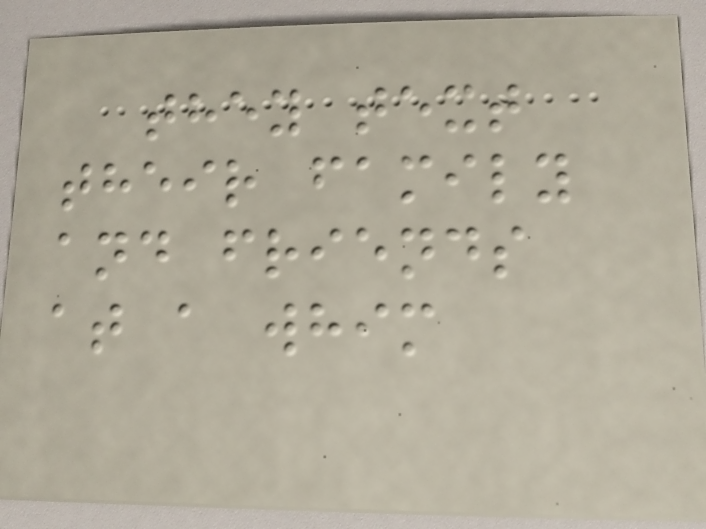they text
their family
and friends
at a whim
